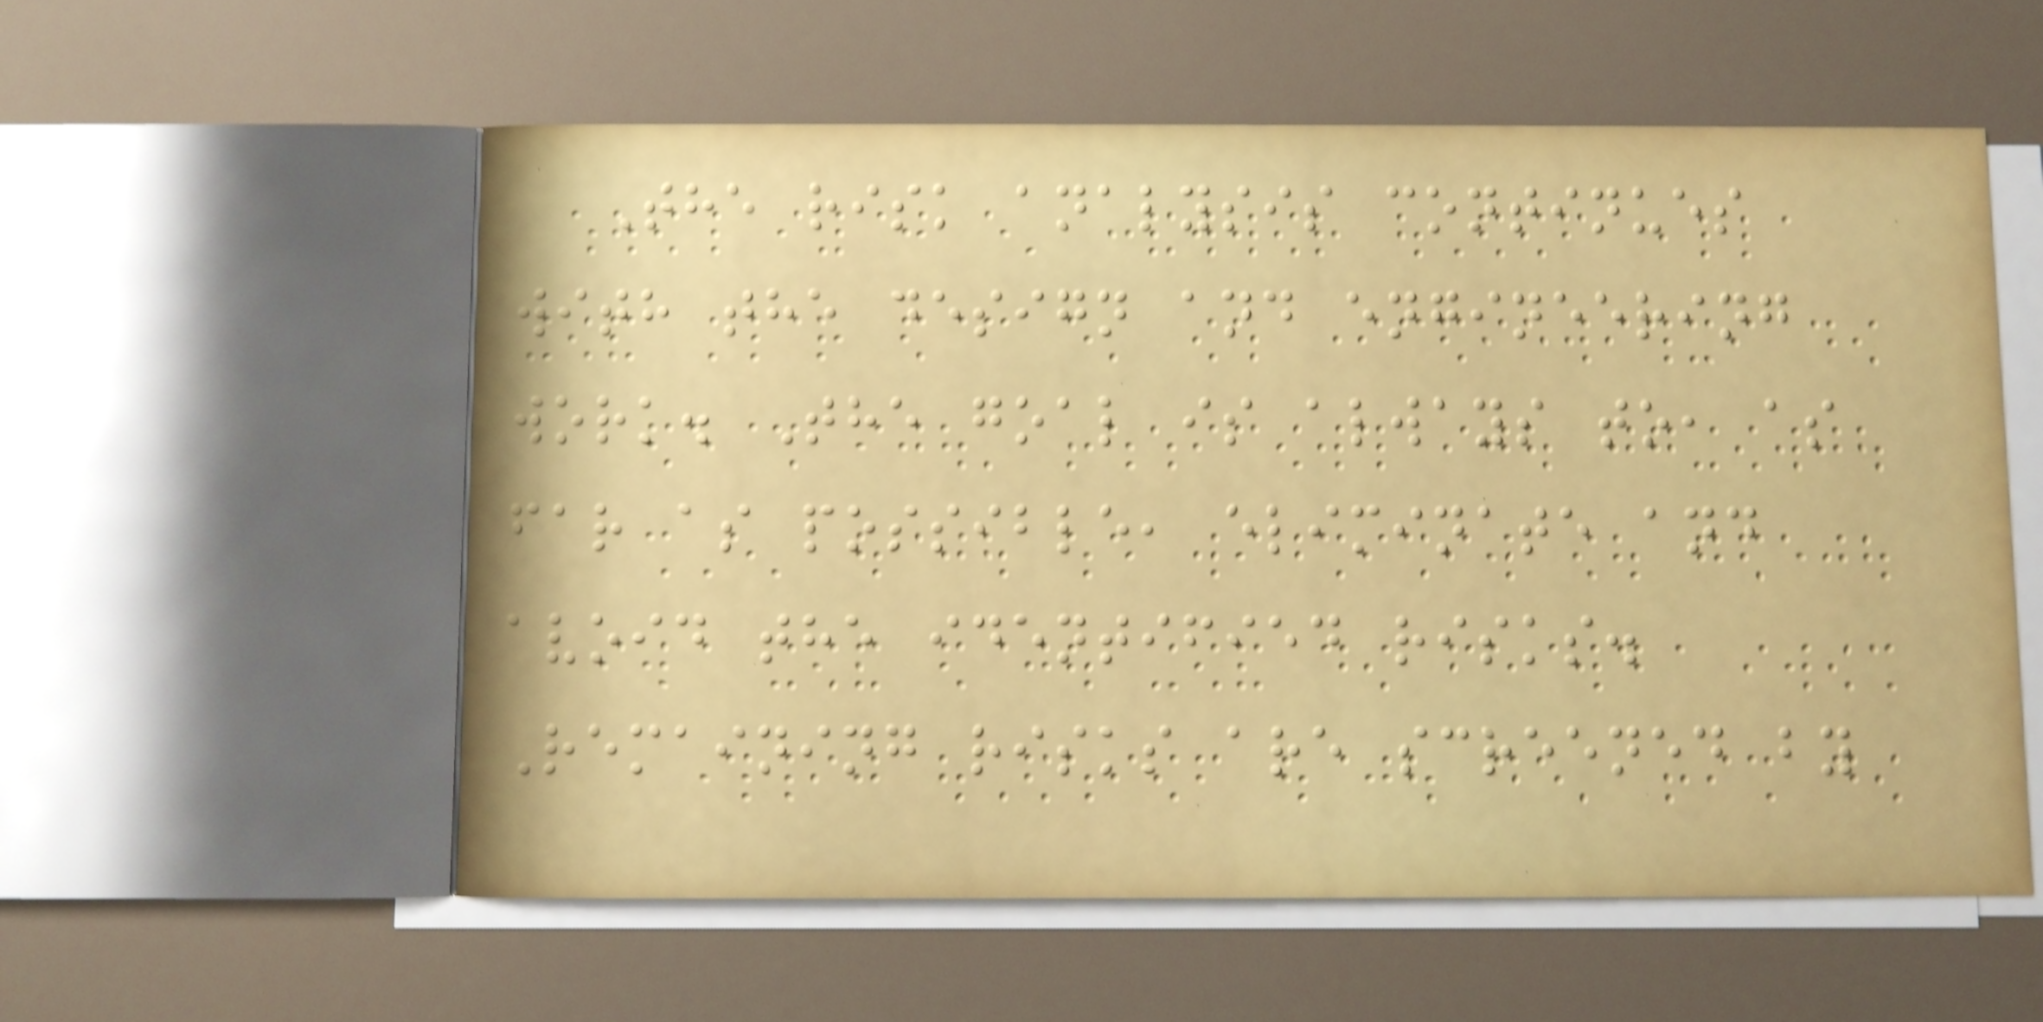The risk analysis continues
with the design and engineering
work. The goal is always to, as
far as possible, eliminate and
avoid the identified risks.
Remaining risks are screened by
